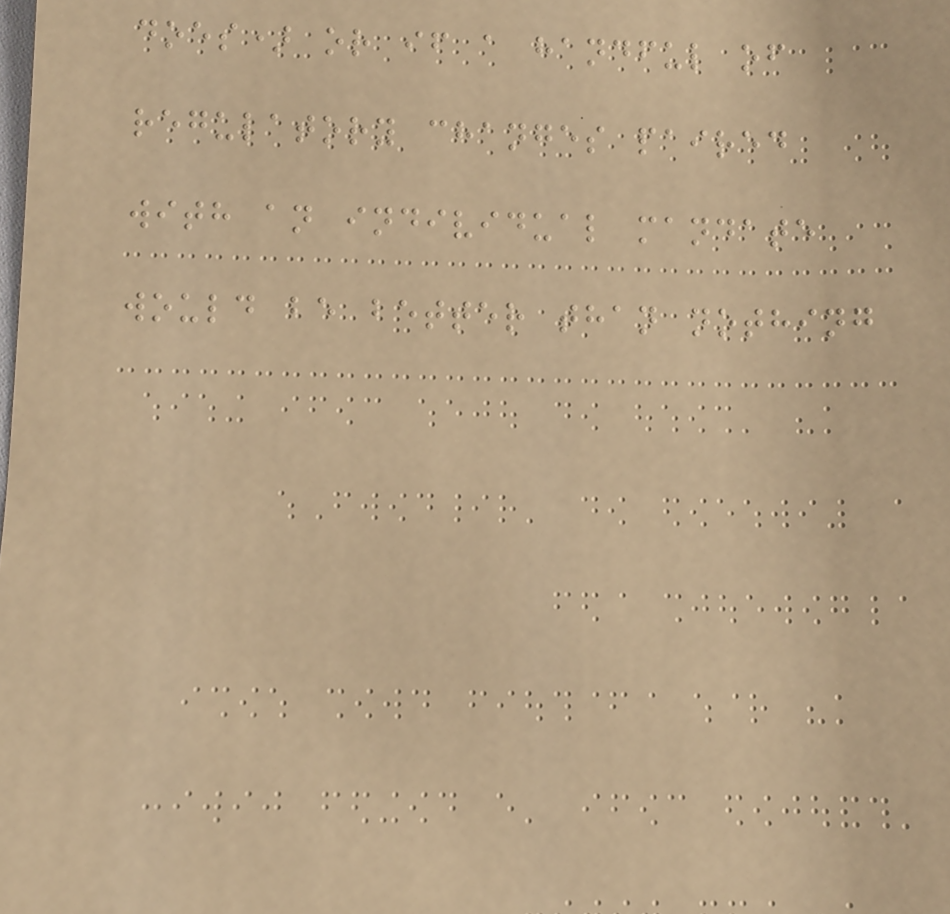does) or if a handful of
regulatory changes paired
with an individual mandate
would be better than nothing
